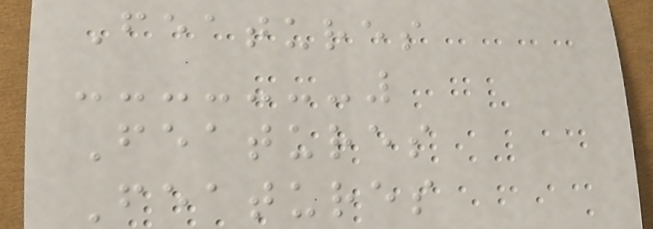Features
Features
Features
